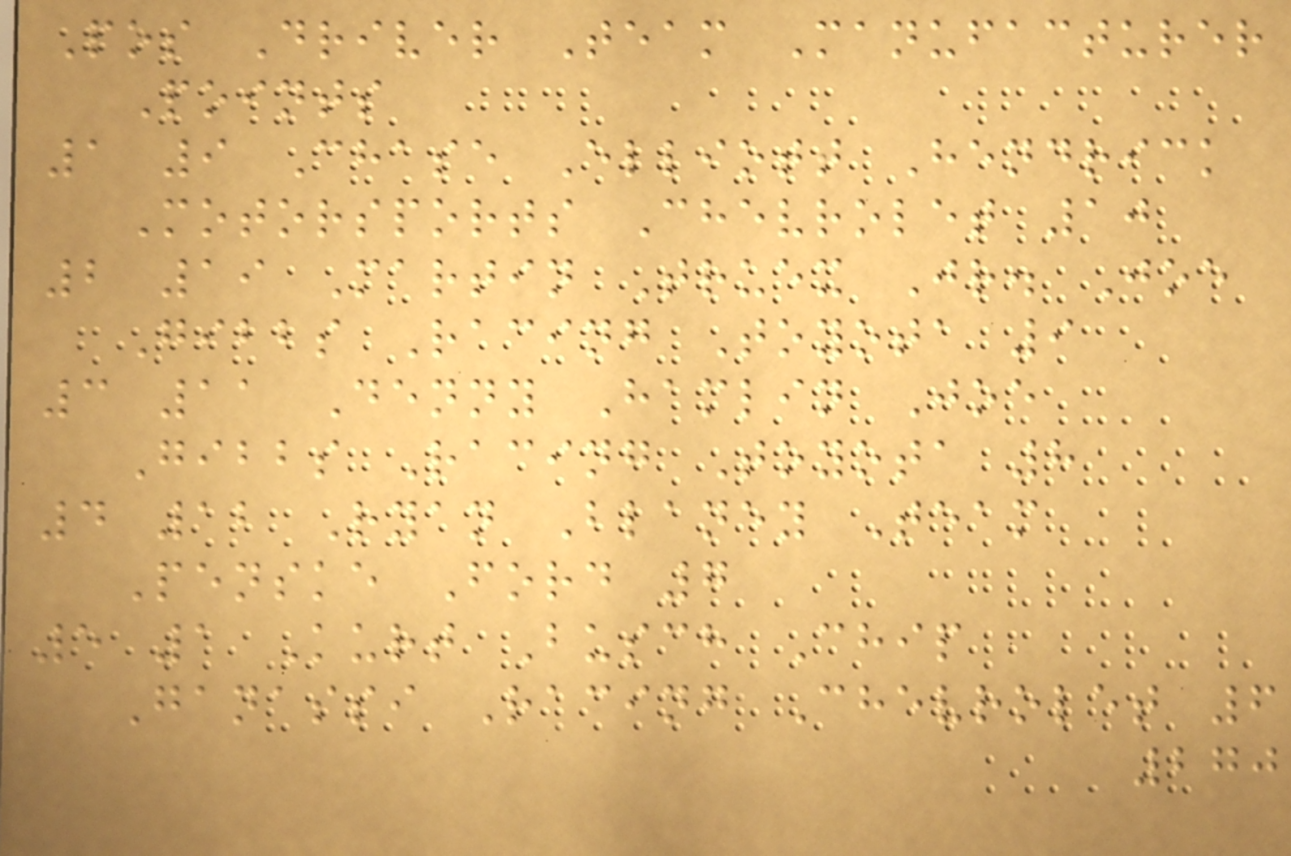Pos Driver Team Manufacturer
Points
1 9 Chase Elliott Hendrick
Motorsports Chevrolet 10
2 19 Martin Truex Jr. Joe
Gibbs Racing Toyota 9
3 11 Denny Hamlin Joe
Gibbs Racing Toyota 8
4 12 Ryan Blaney Team
Penske Ford 7
5 1 Kurt Busch Chip
Ganassi Racing Chevrolet 6
270
